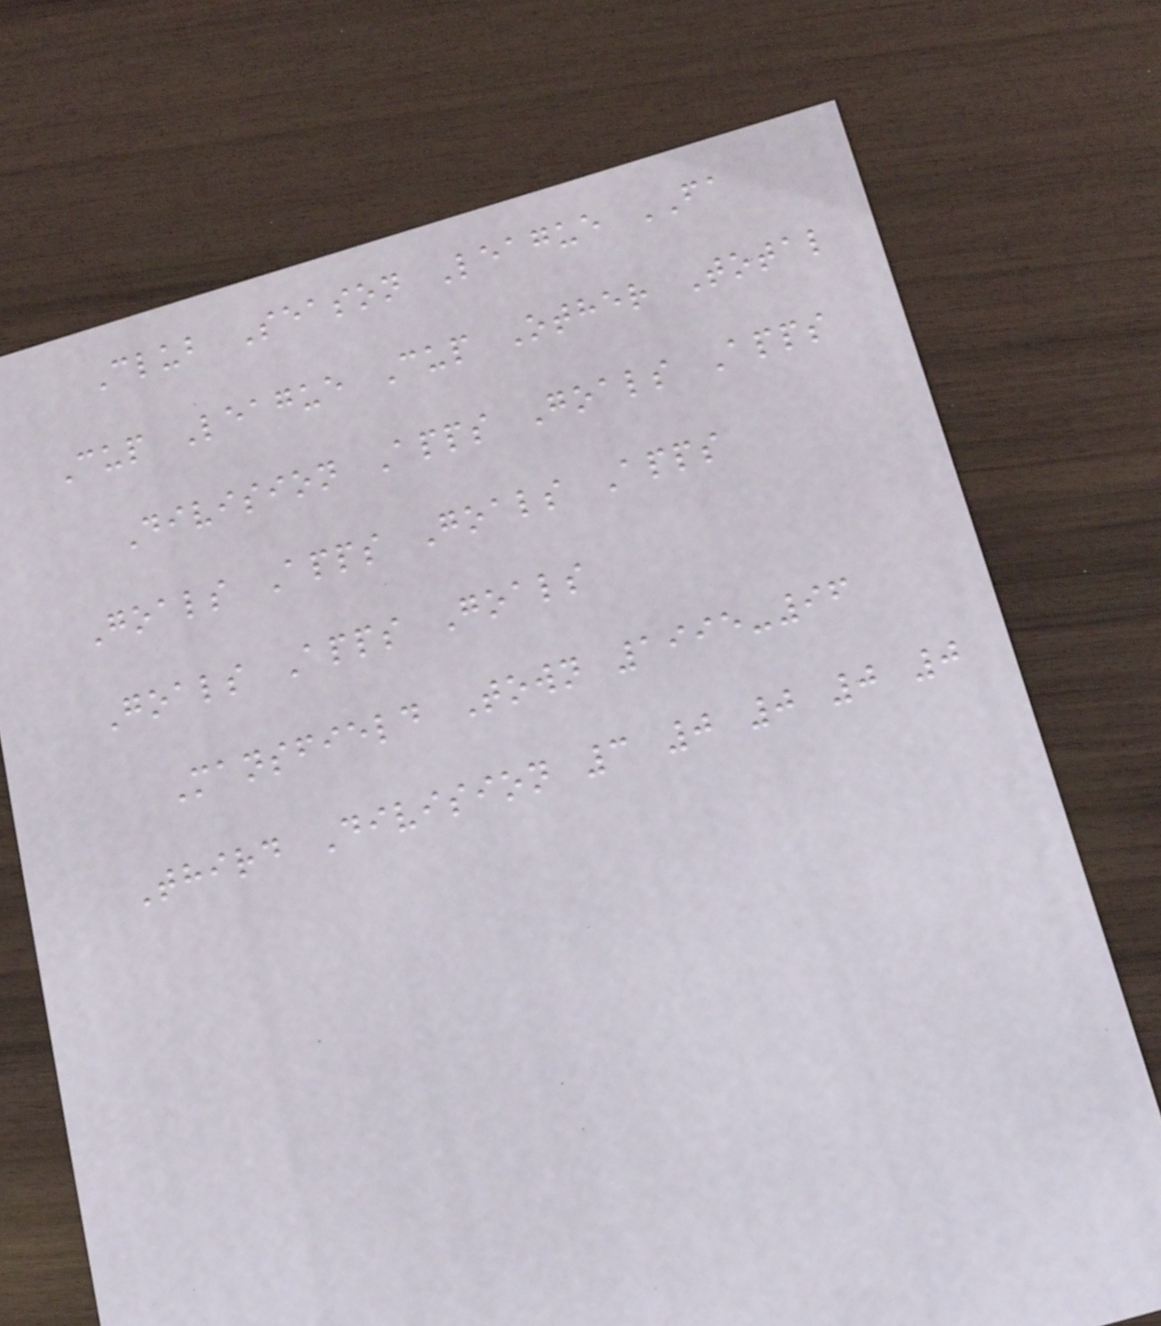Club Season League FA
Cup League Cup Other Total
Division Apps Goals Apps
Goals Apps Goals Apps
Goals Apps Goals
Mansfield Town 1995-96
Third Division 3 0 0 0 0
